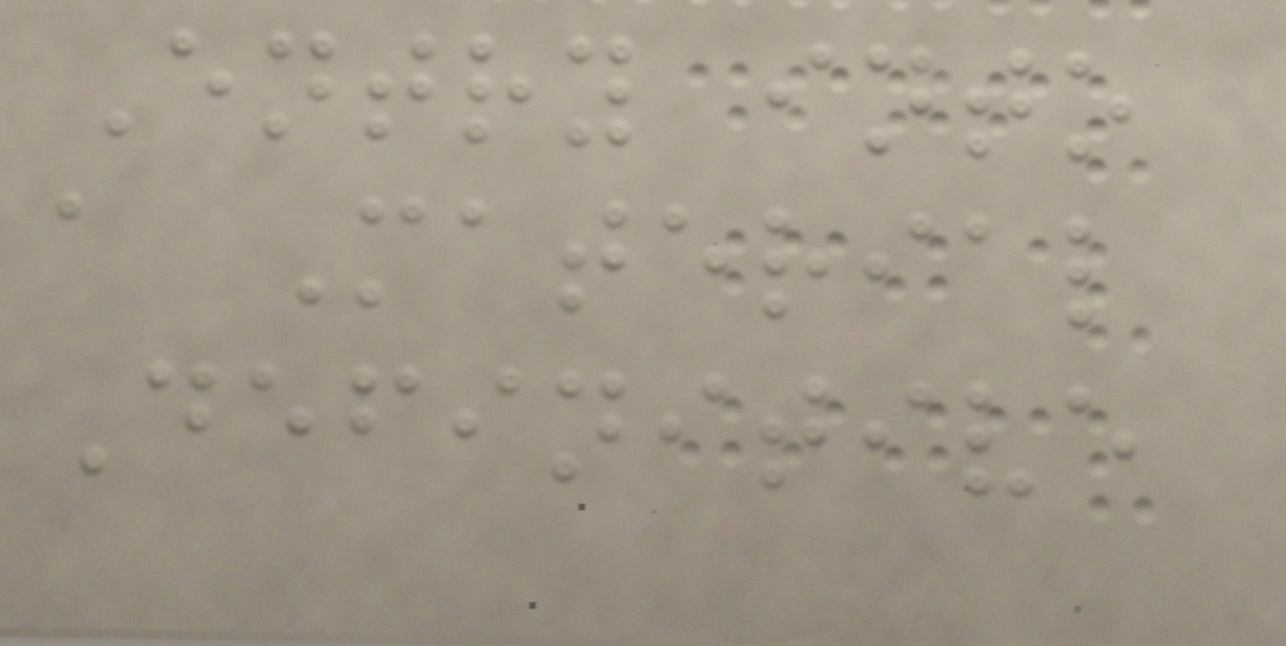Entry into
a Material
Definitive
